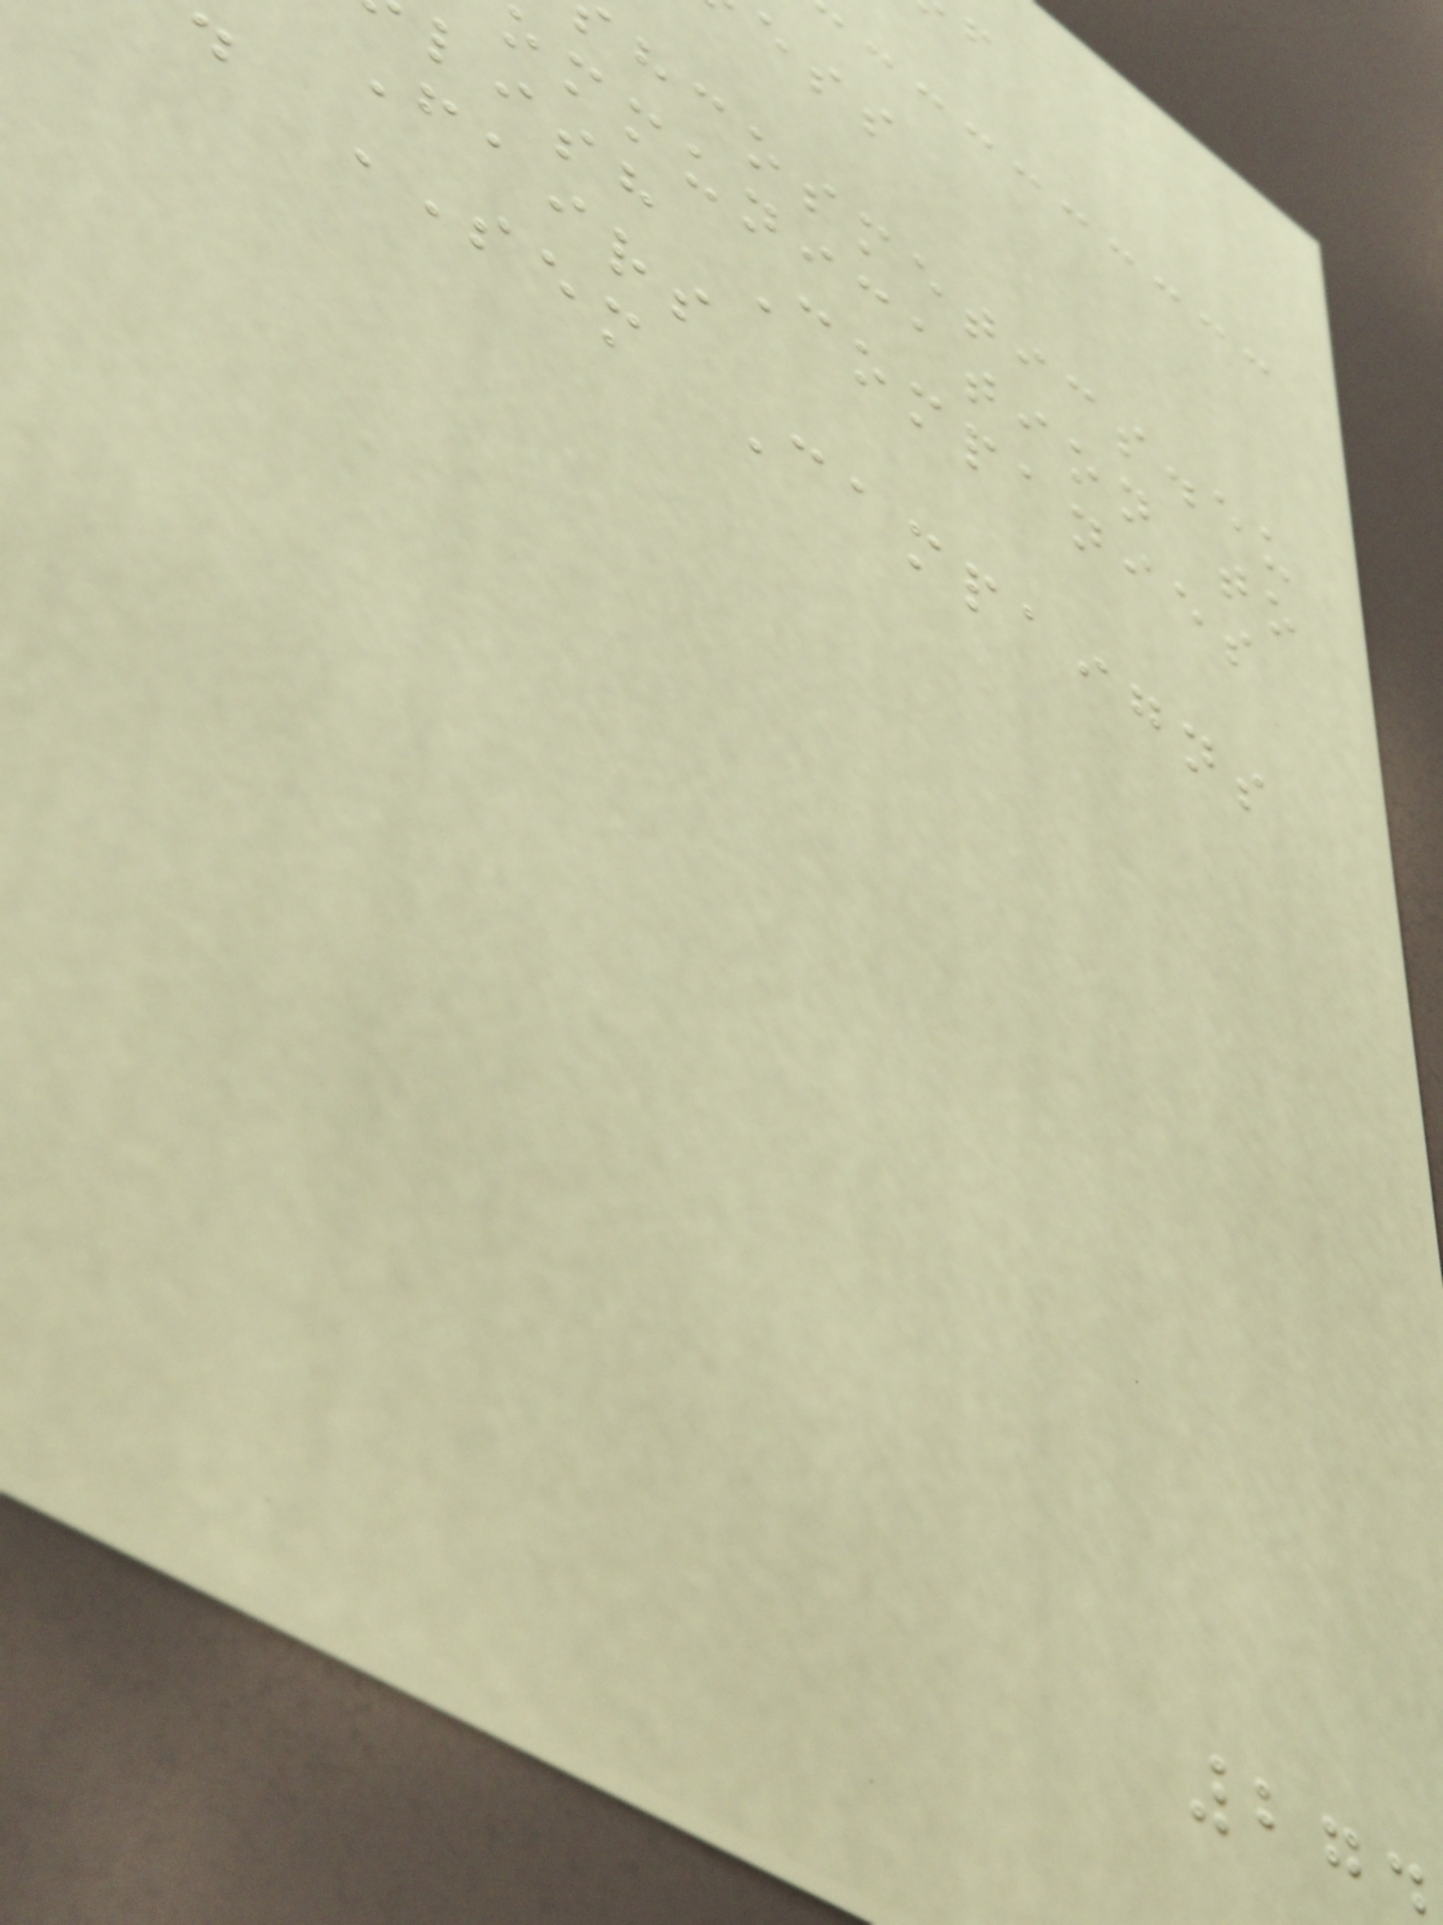hcosmetics.eu
ommunication to
lish Companies
Fairs
SEM Campaigns
